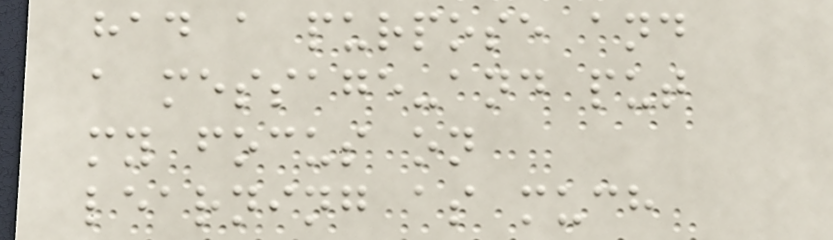had a purpose and
a message-and put
my focus on
learning as much
